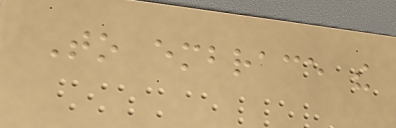To embrace the
